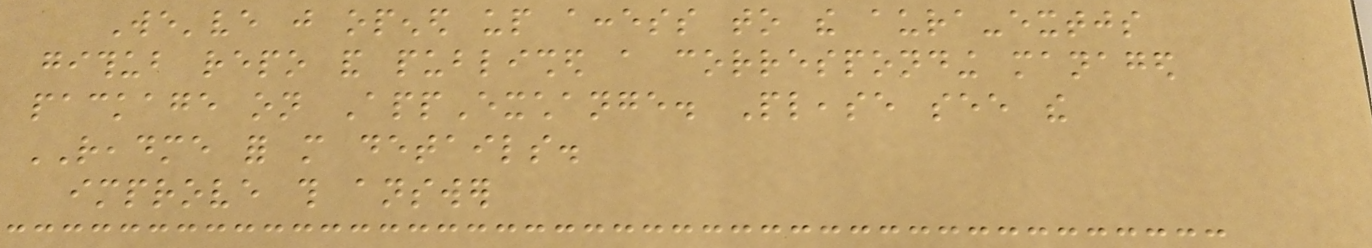We've just opened up access to the aura-extjs
github repo and published a corresponding managed
package on AppExchange. Please see the
README for more details.
improve this answer
